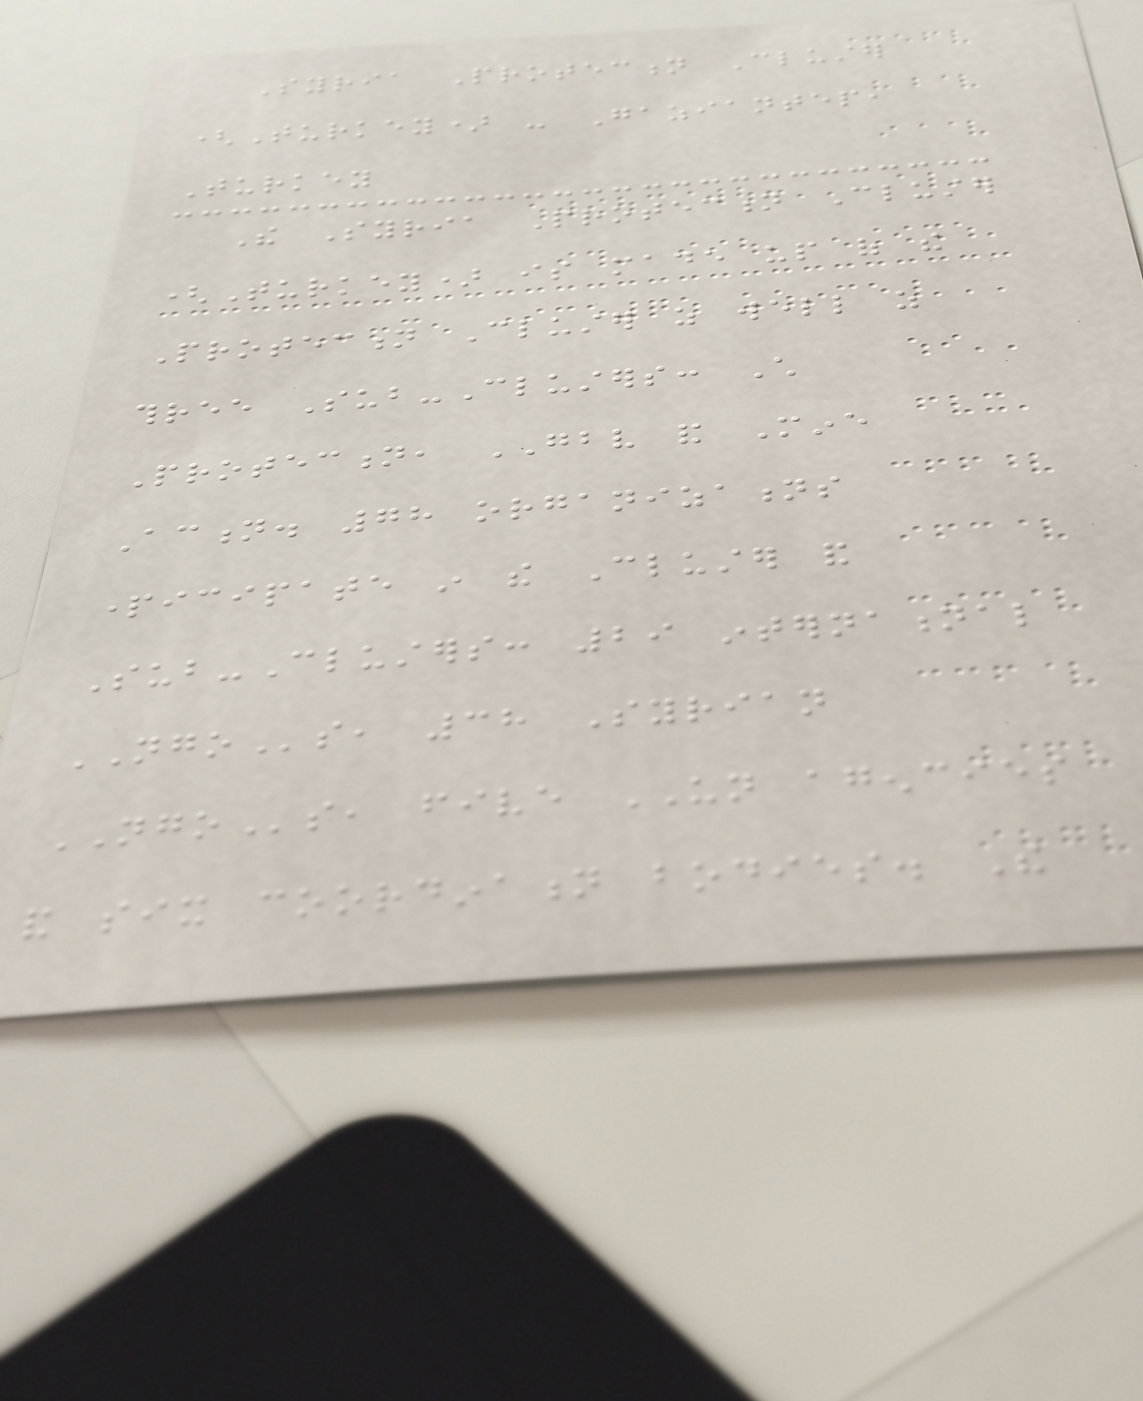Syria Protection Cluster
(Turkey) - Gaziantep,
Turkey
The Syria Protection Cluster
(Turkey) is made up of the
Protection Cluster as well as
three Sub-Clusters: Child
Protection, GBV and Mine
Action. 78 organizations
participate in the Cluster and
Sub-Clusters: 29 international
NGOs, 38 Syrian
NGOs, five UN agencies
and six coordination bodies. The
